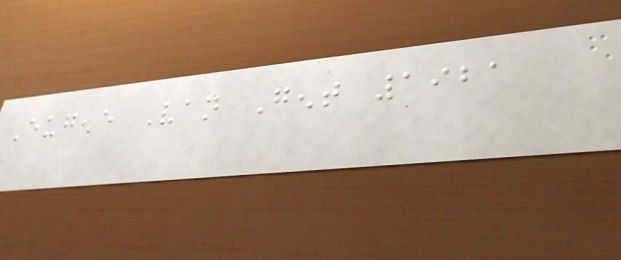Eugene Van Gent 1921
